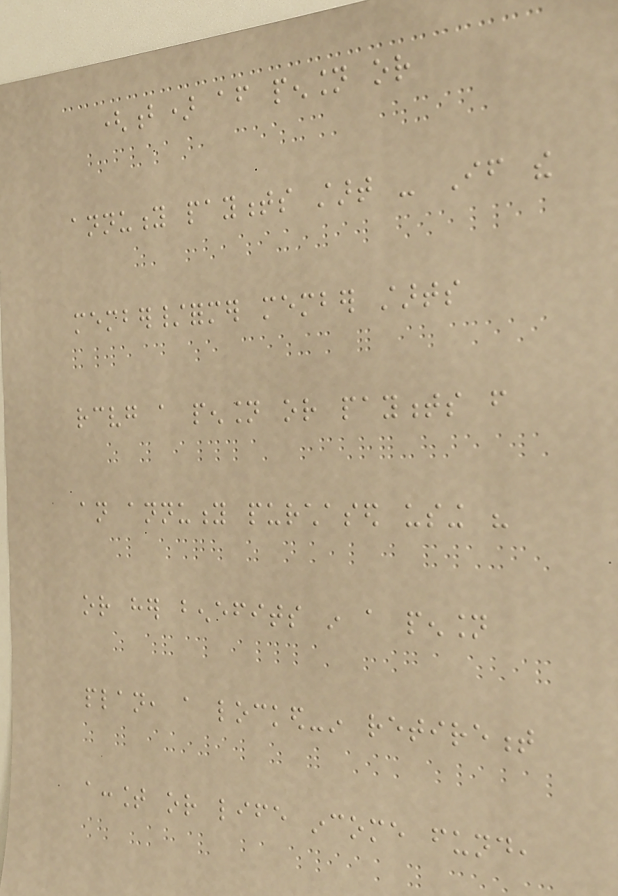(b) after pension or
annuity payments start - If the
member/former member starts
receiving a pension or payments from
an annuity purchased using his
or her benefits in a pension
plan, a locked-in retirement
account or life income fund,
